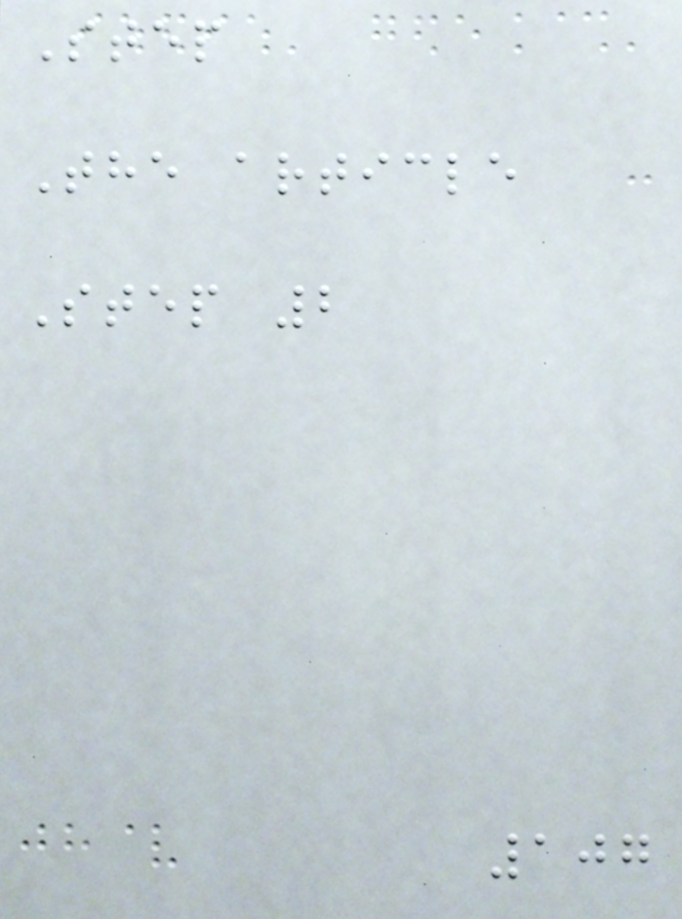Step
The article
Step 2
107
